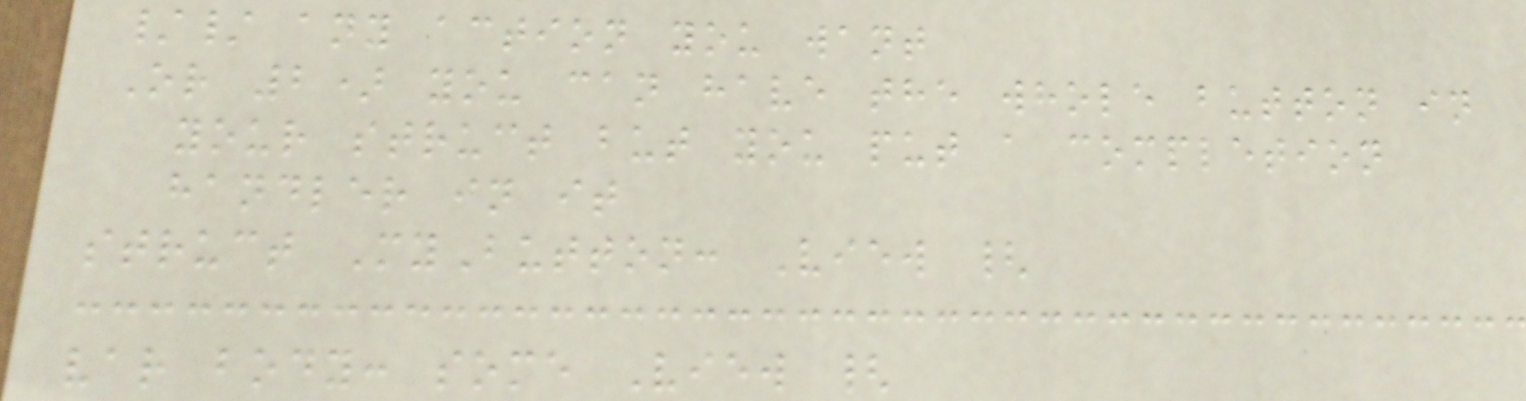// any action you want
Or 2) you can have the whole button in
your struct but you put a completion
handler in it
struct MyButton: View {
var body: some View {
